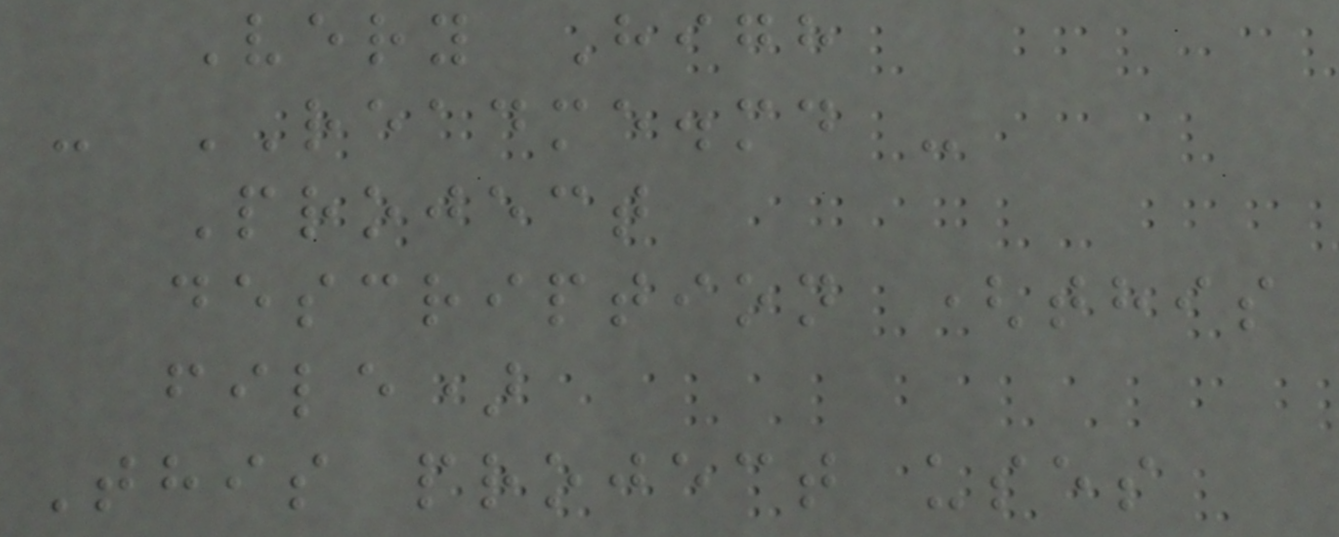Very High
- README.md -
Project
description (this
file)
This project uses
